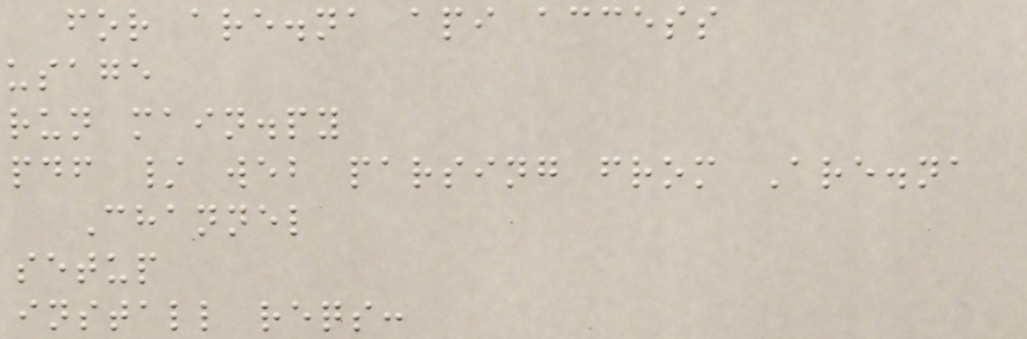for are.na api access
usage
run main.py
pdf / web parsing from Are.na
Channel
setup
install reqs:
